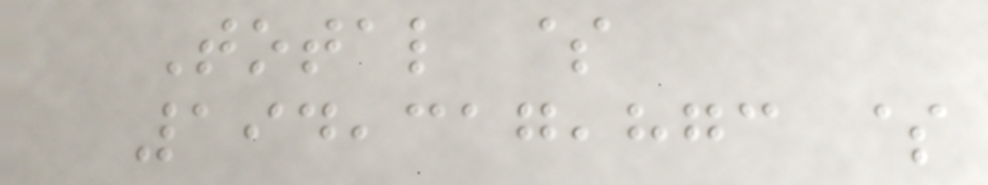Total $
194,317,873 $
